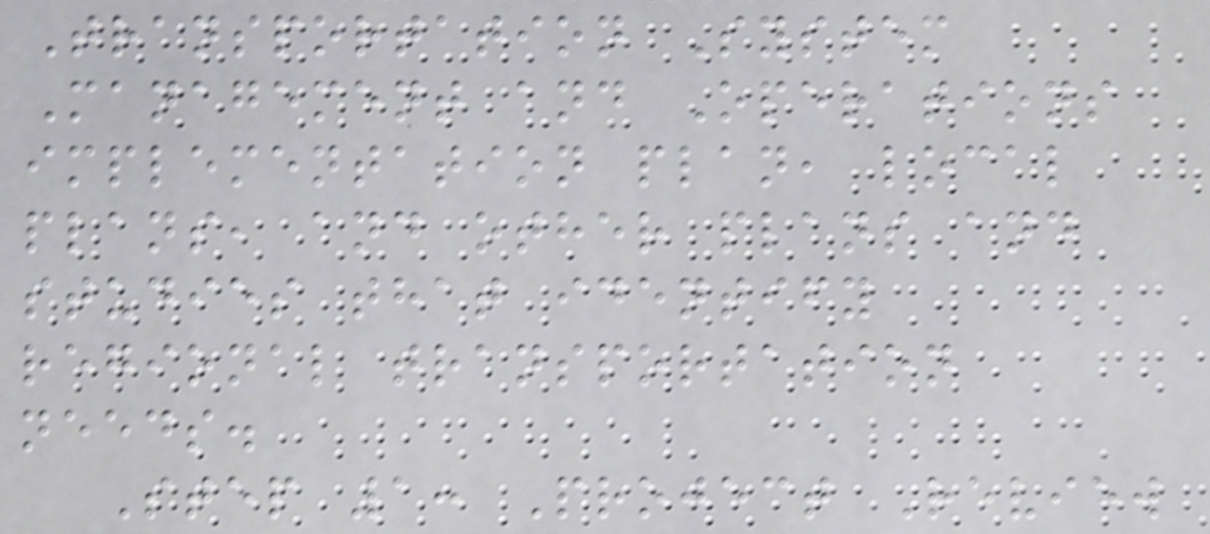Transportation System
Management and Operations
implementation plan, local
plans, and other plans and
studies that identify
regional transportation
needs.
Step 1: Project Review
